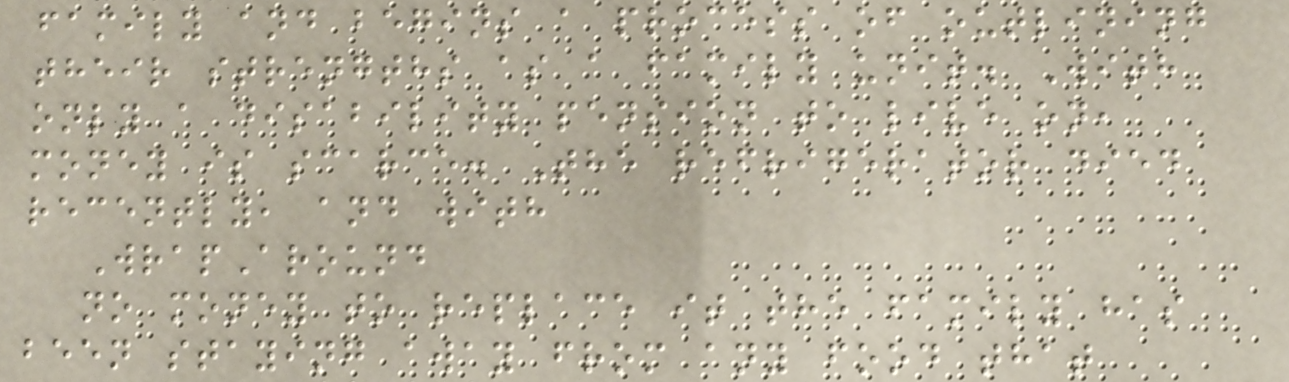family and begins a process of outlining
their strengths as a family unit. With
only a disability pension to live on,
money is scarce. The refrigerator died
recently, and with
WrapAround
no money to replace it the family has
been staying away from any food that
